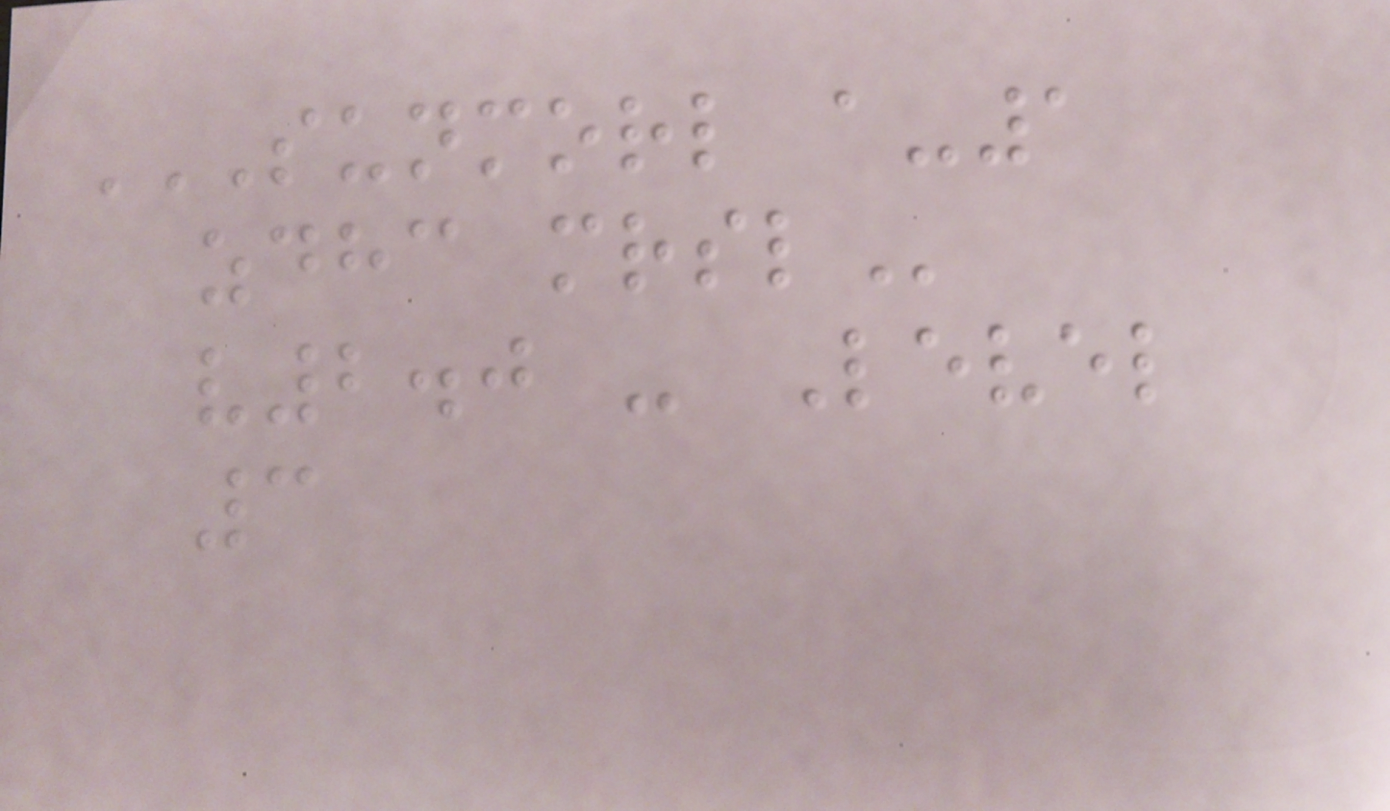SUNMORL A-1
ZDHC MRSL
v2.0 - Level
3
